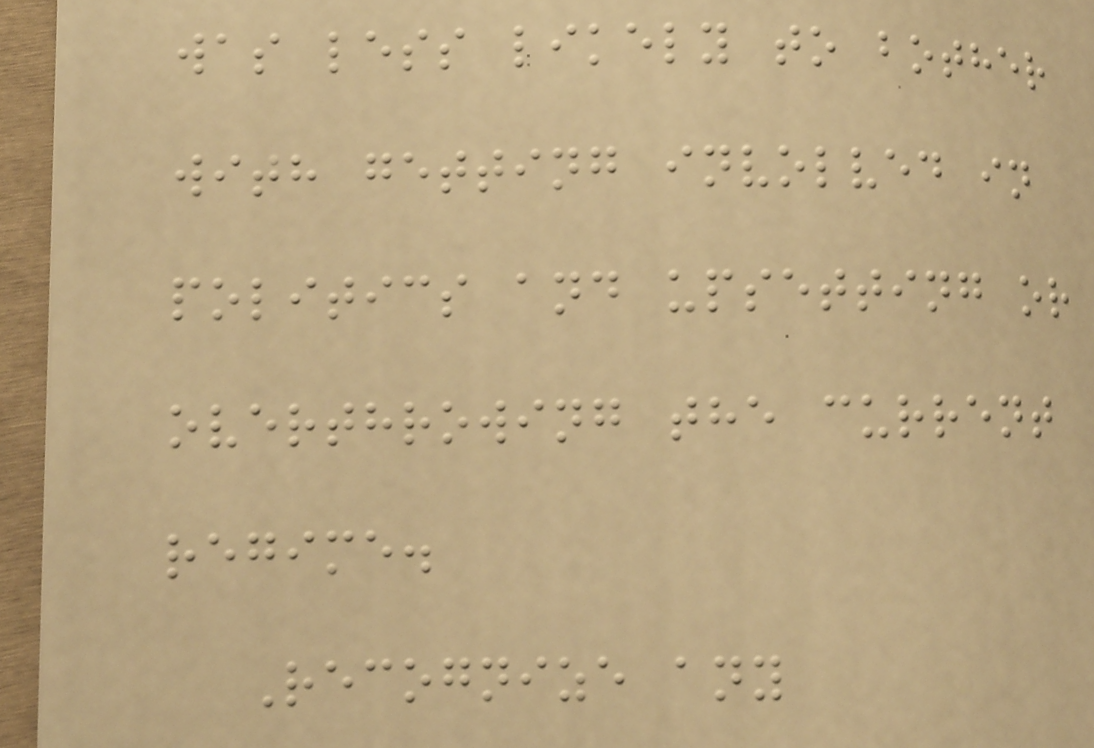was less likely to bother
with getting involved in
politics and upsetting or
overthrowing the current
regime.
Recognize any
